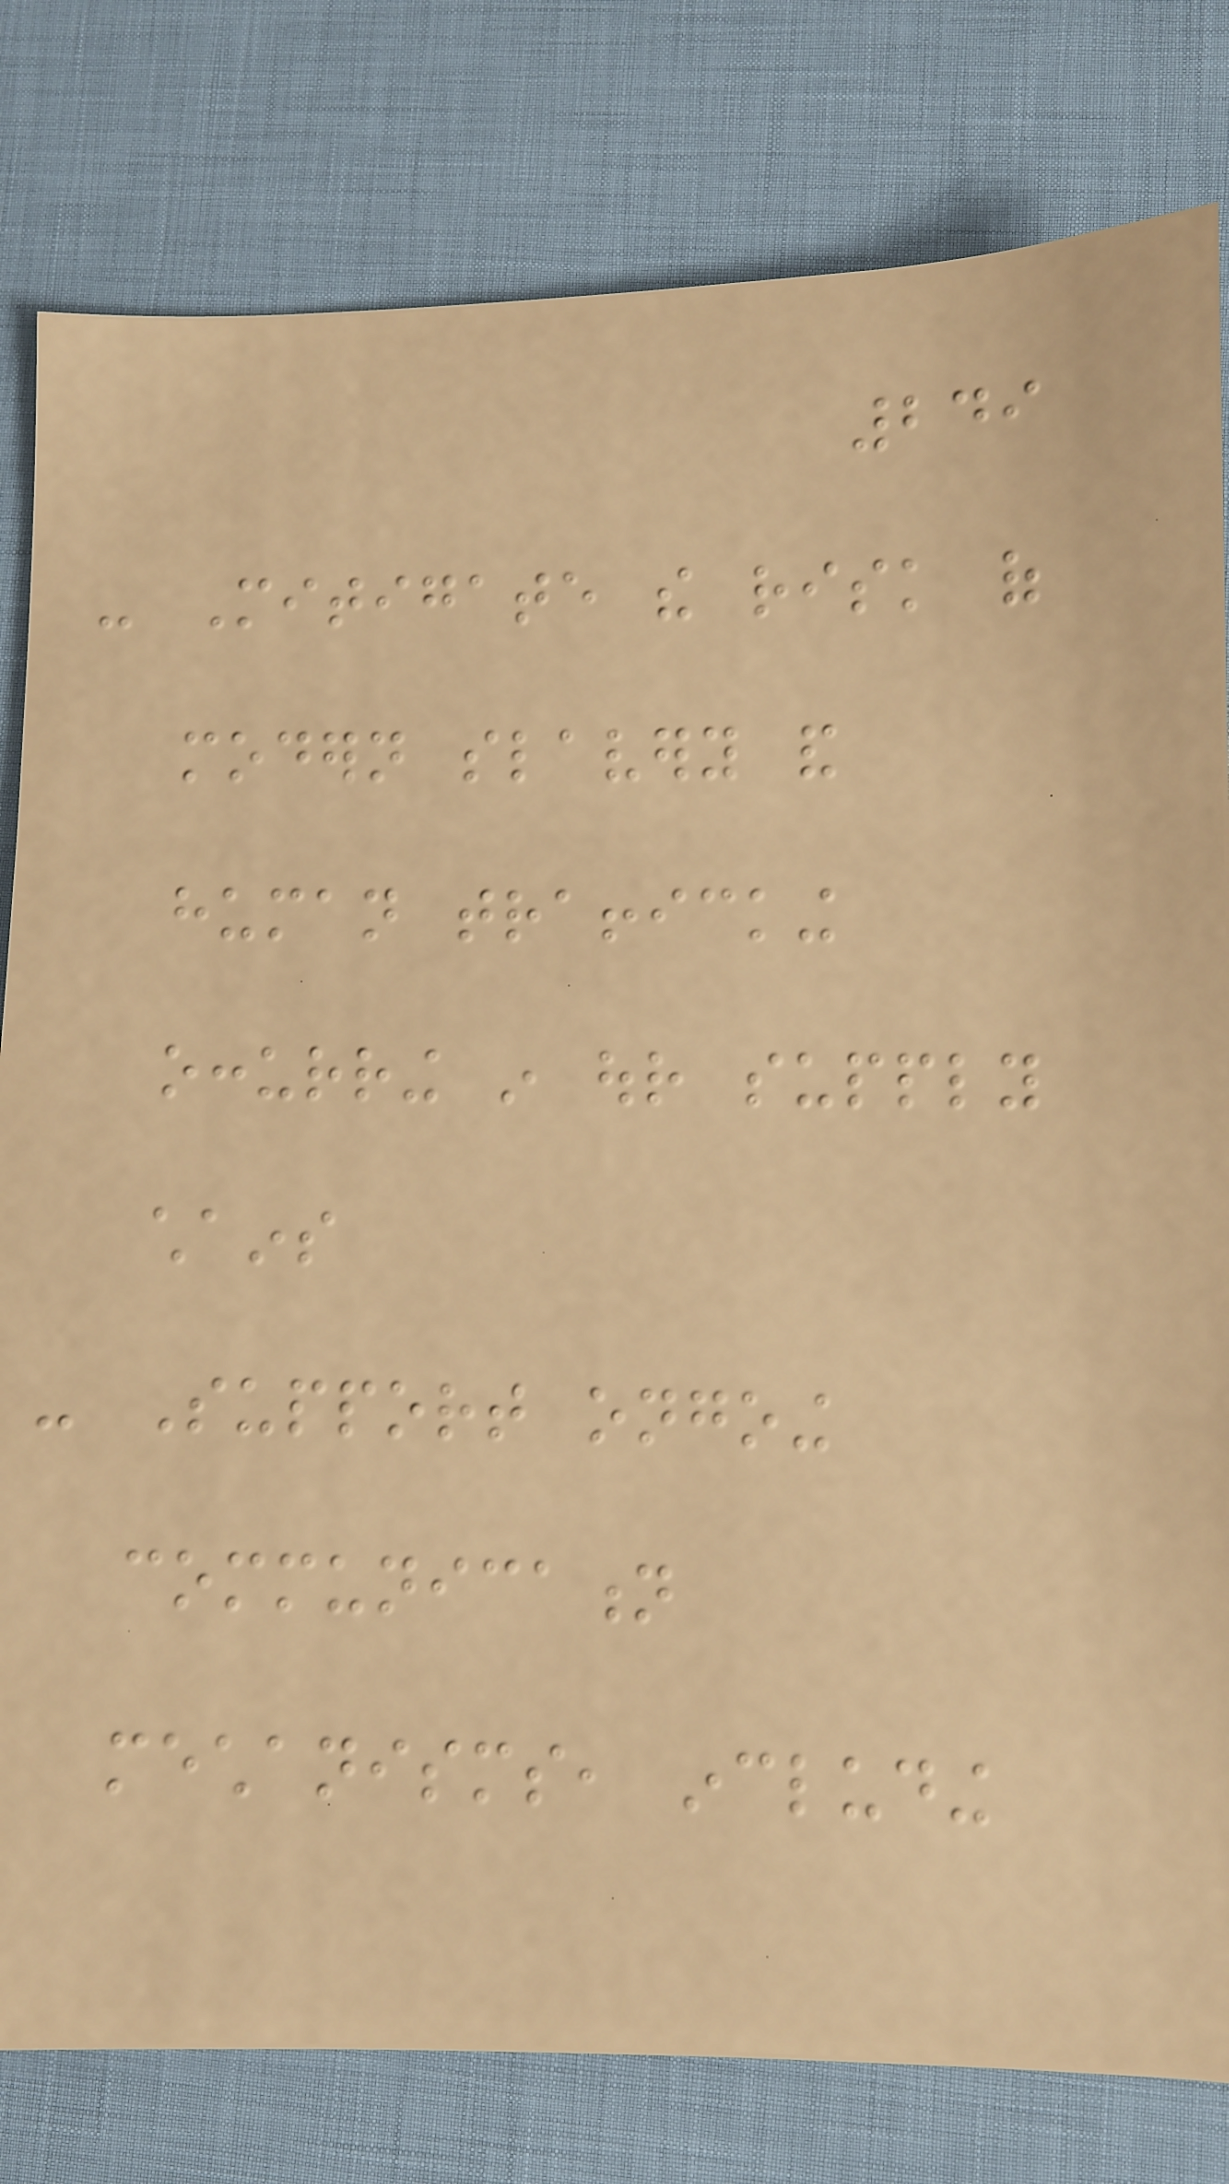249
- Mitigate the risk of
modern slavery and
human trafficking
occurring in our supply
chains
- Support ongoing
communication
mechanisms, including
